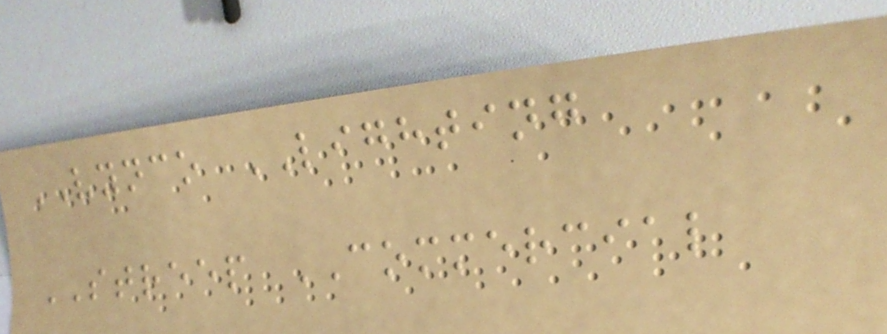VYNCO LIGHTING
STREEP COMMERCIAL
